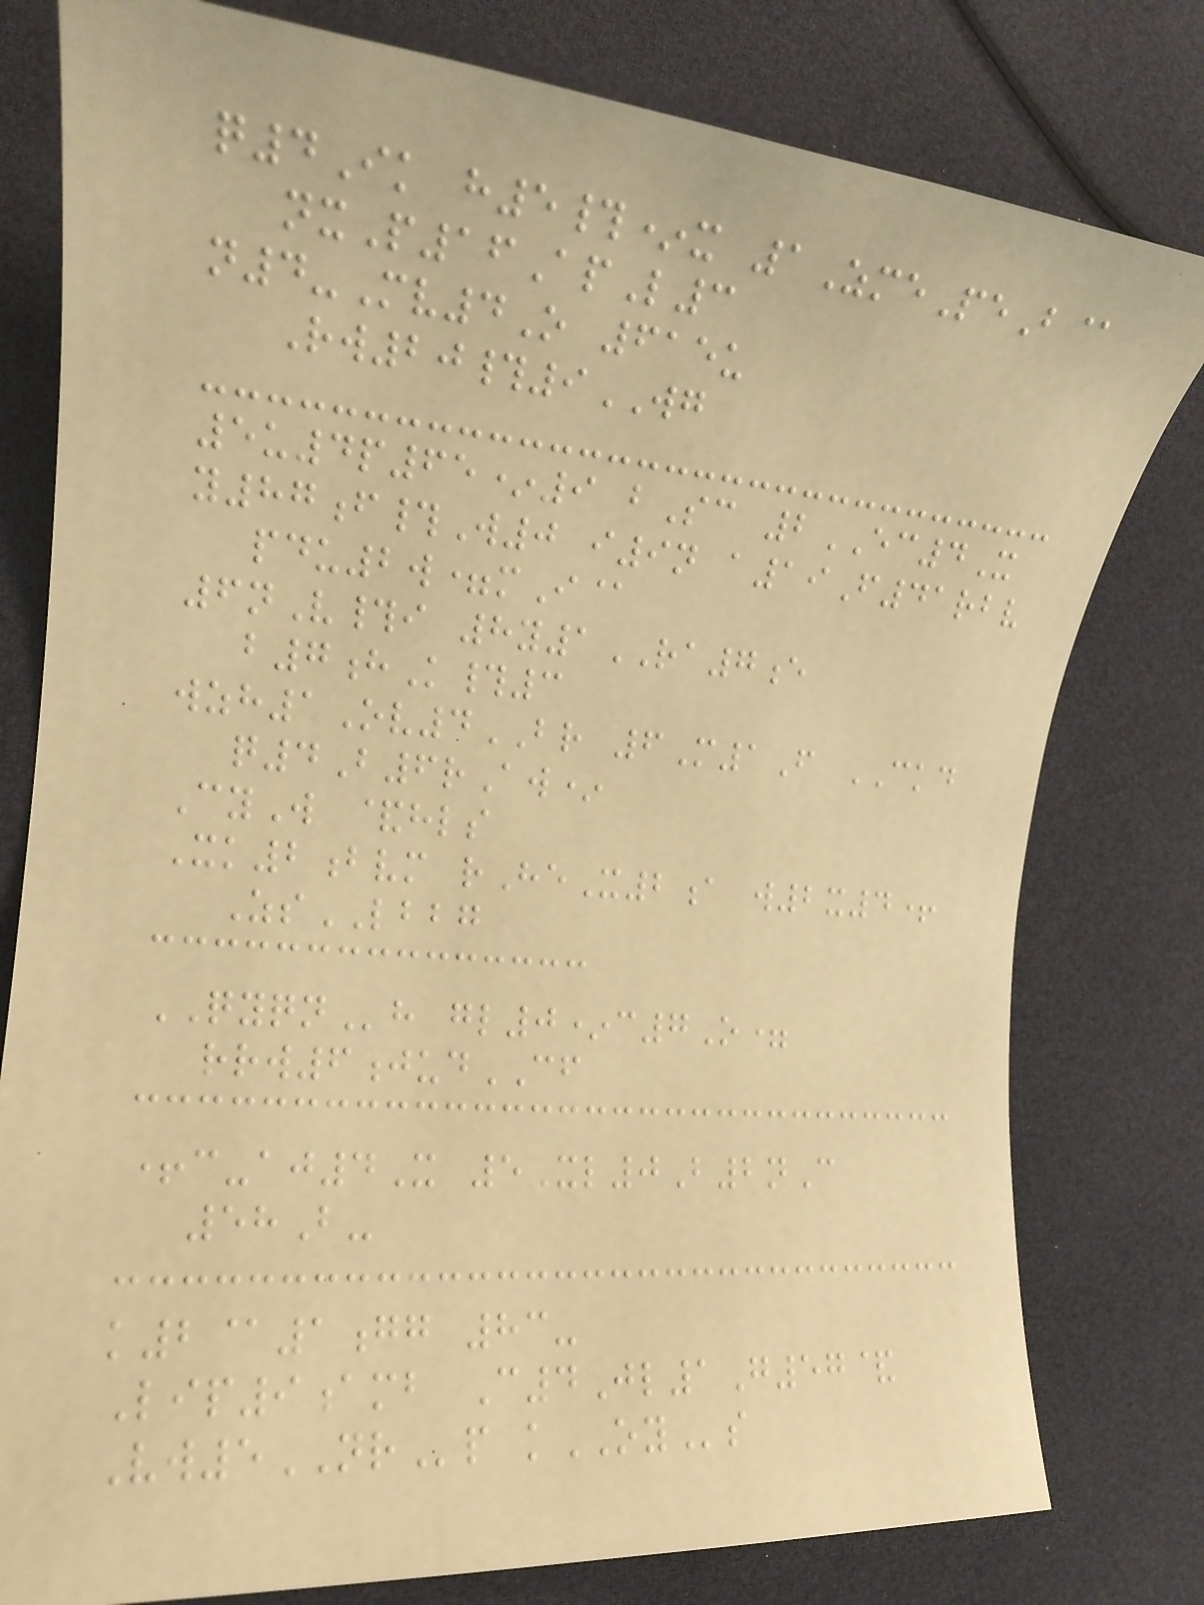q4Ik h5#*x 1ZmePeB@
nxP16ApL3
n4-Mv4O 615u
Rw20#9WG
5u4p65*9 bSc 2EC4X
y87f#W0 i9n a19F41rbv
pdu2w=mI@
6nV#i 8y1RA7e
b7hK#3
wzh1Ov4BR 6M1F CKD
q4B6rAw*
CyW &hls
Xk2bvm rHeX2a w2x4+
ZsLBBG
QYQNh gl0*c7O=
rrw6judCF
+c-aj4X 5Xl0B2nC
58B-
k2@1gg 83-
Lip9amb C4Jl1G57&
Vw5NRp kOYs
